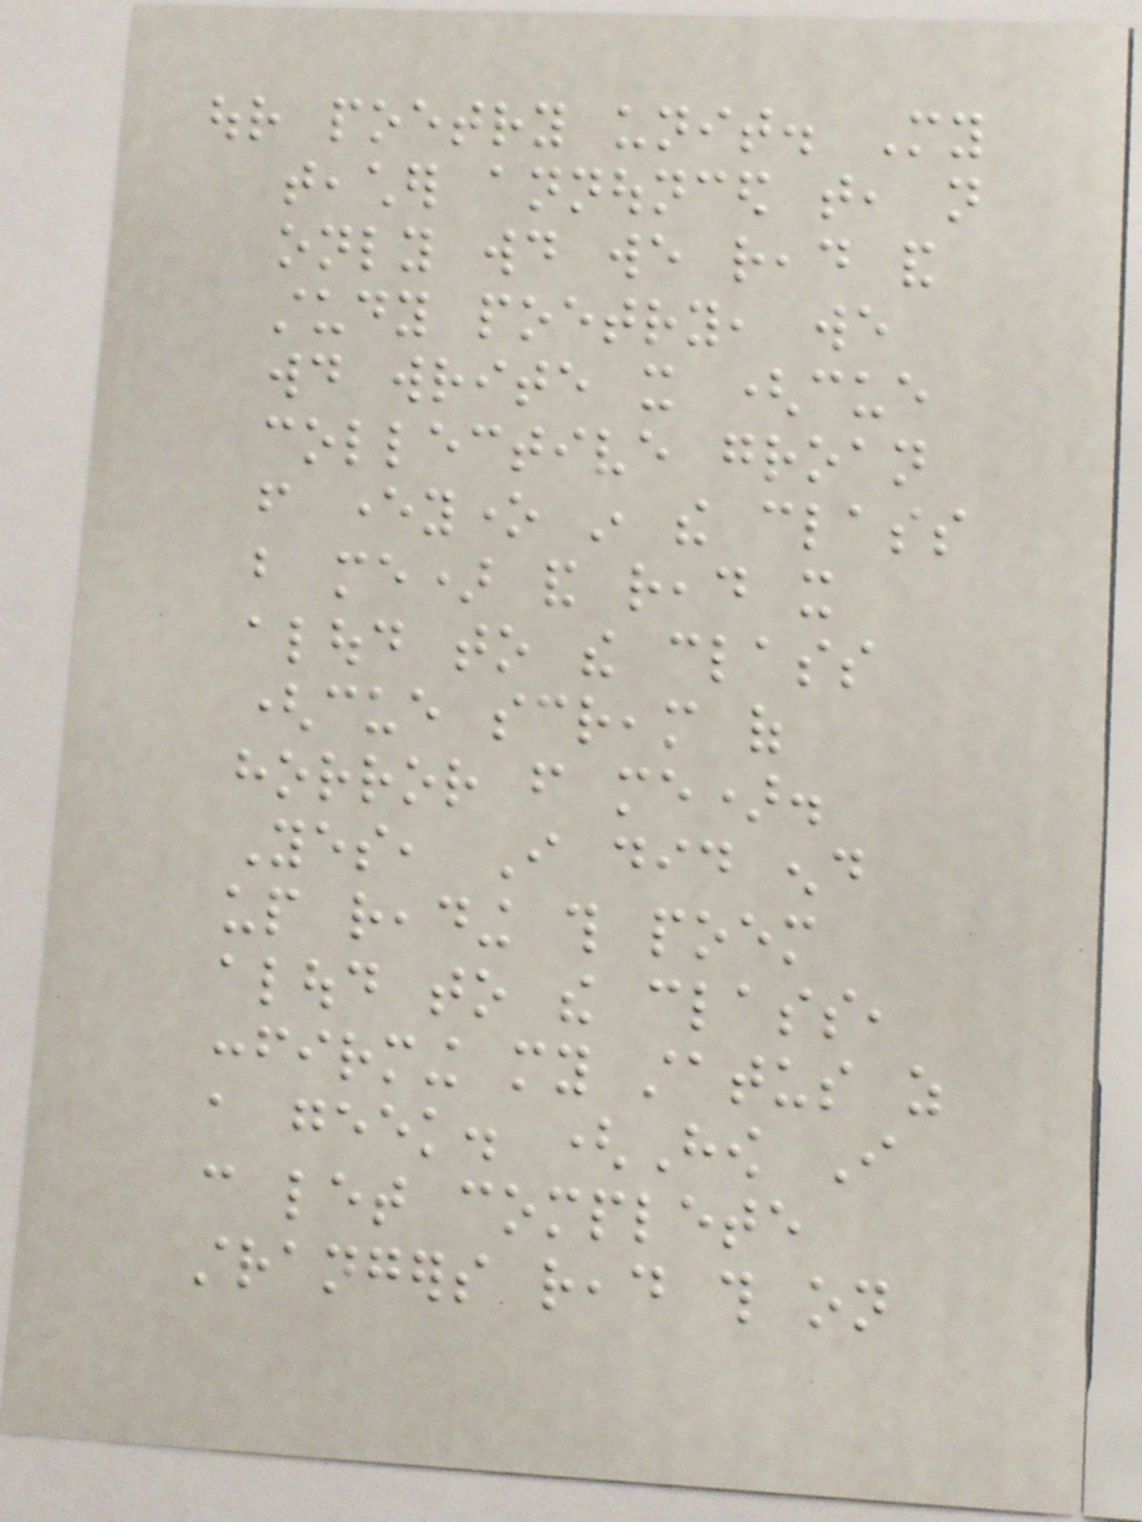our poetry unit. My
teacher announced that, not
only would we read and
study poetry, we
would write it (cue
collective groan
from everyone in the class
but me) and read it
aloud to the class
(cue scream of
horror from me).
Yes, I did end
up reading this poem
aloud to the class,
confirming my status as
a geek. (How I
can let complete
strangers read this on
